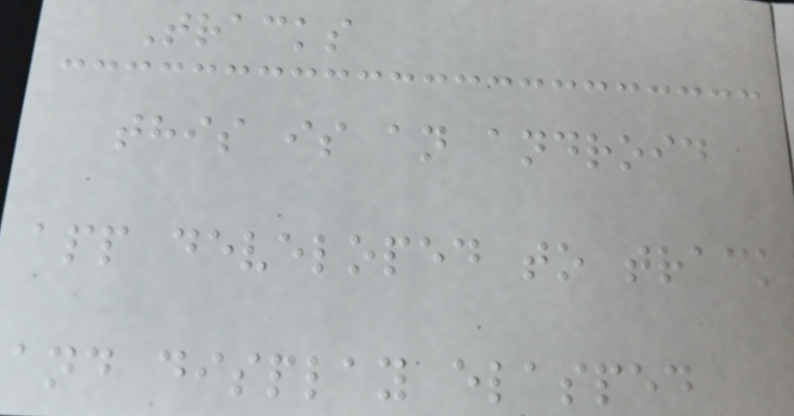Tracks
this is an android
app developed to track
and display elasped
